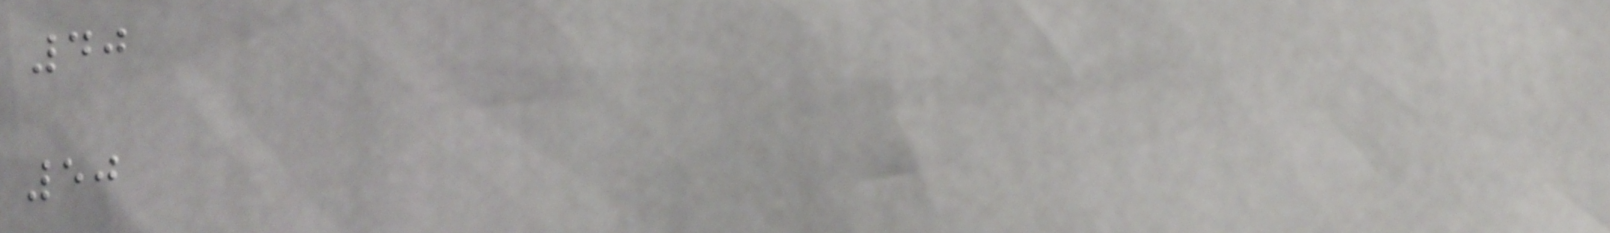40
50
